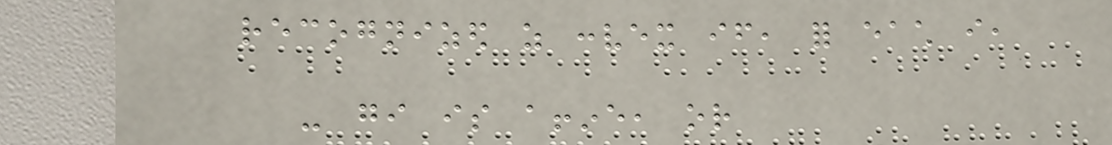recognized as convex if, for each i,
- gi is affine, or
